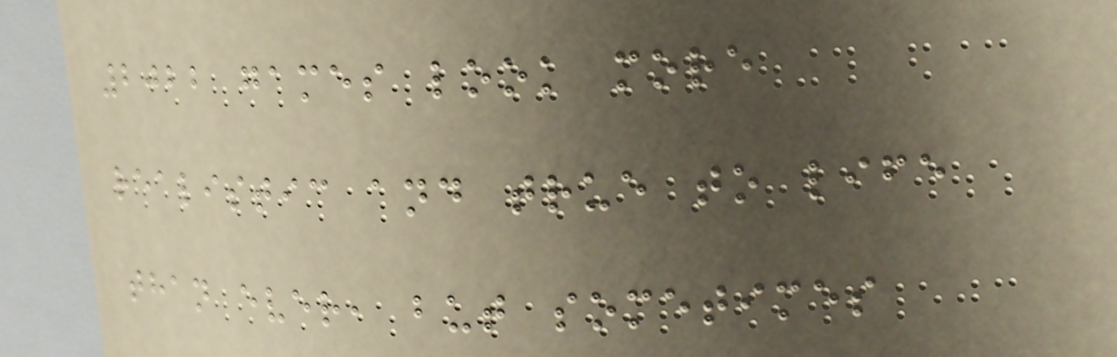2022 games look more
realistic and true to life
than ever, but sometimes
